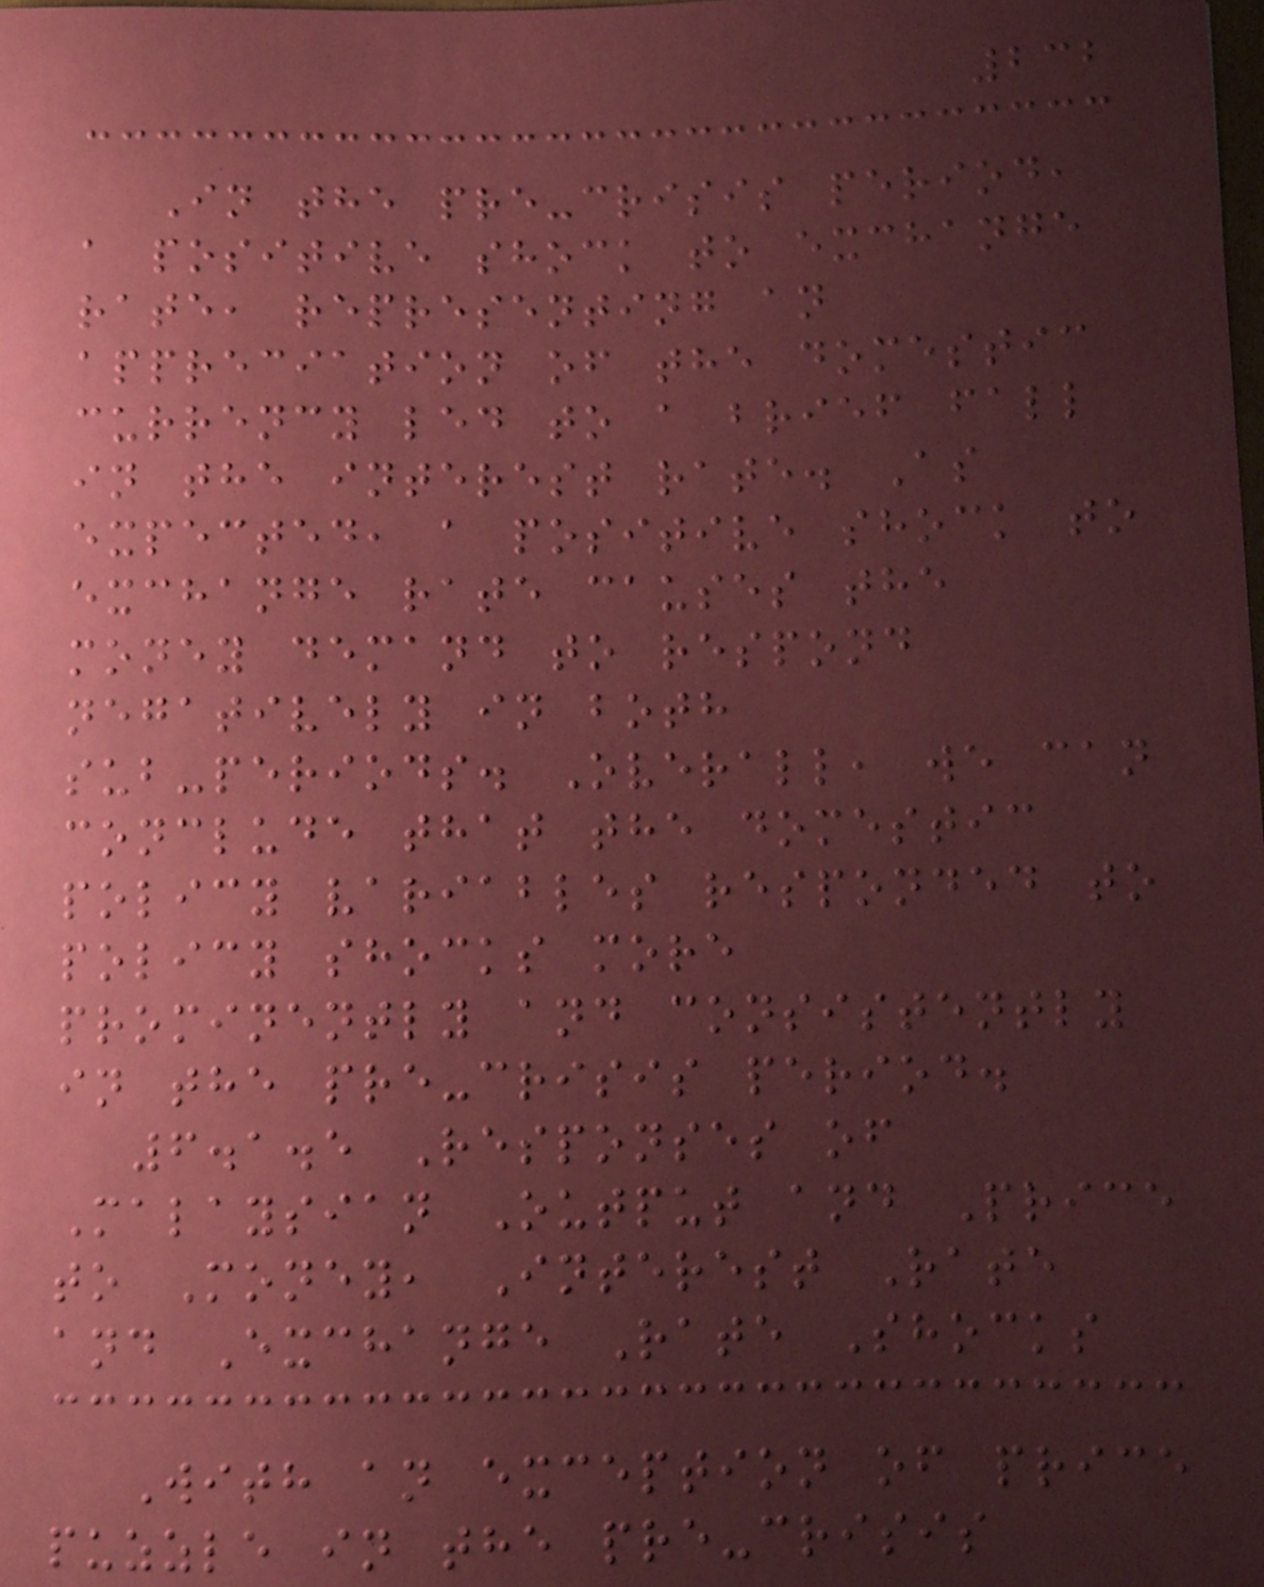232
In the pre-crisis period,
a positive shock to exchange
rate, representing an
appreciation of the domestic
currency led to a brief fall
in the interest rate. As
expected, a positive shock to
exchange rate causes the
money demand to respond
negatively in both
sub-periods. Overall, we can
conclude that the domestic
policy variables responded to
policy shocks more
prominently and consistently
in the pre-crisis period.
6.1.5 Responses of
Malaysian Output and Price
to Money, Interest Rate
and Exchange Rate Shocks
With an exception of price
puzzle in the pre-crisis
